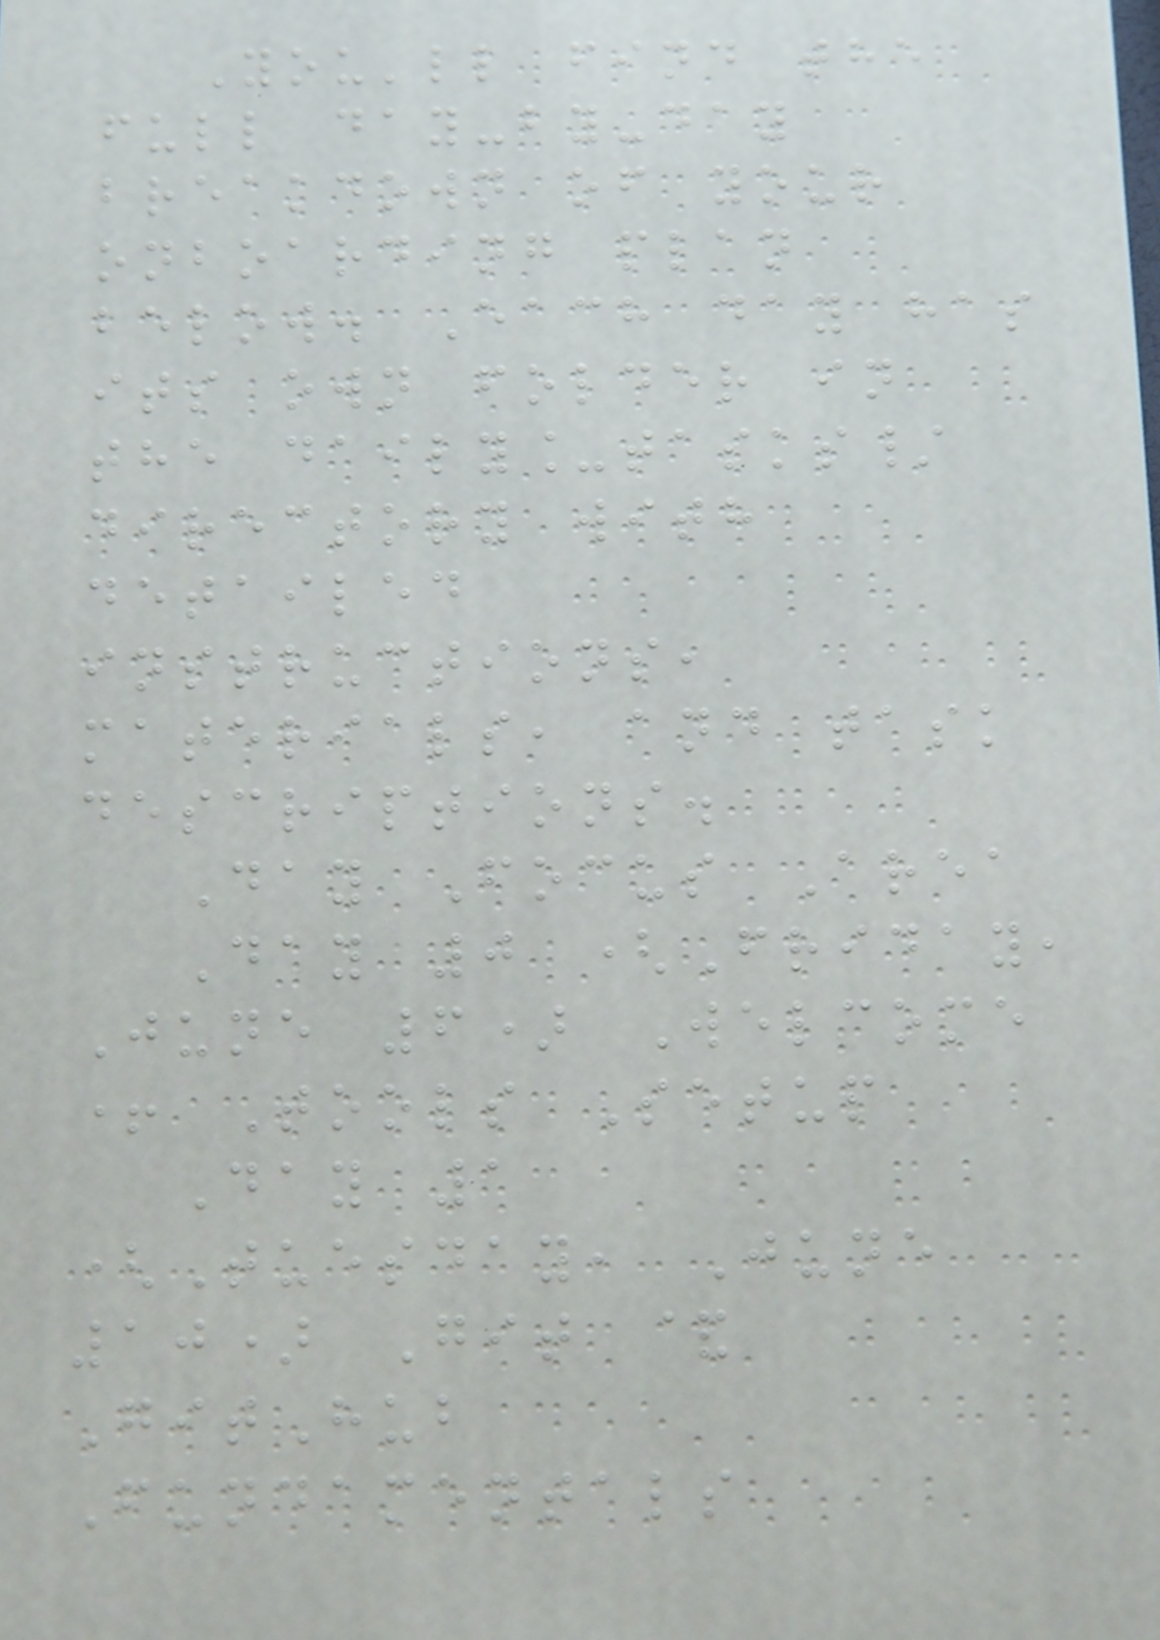You'll find the
full day-by-day
breakdown of your
onboarding plan
below. Each day has
its own folder in
the daily_tasks/
directory with
detailed
instructions,
materials, and task
descriptions.
Day Focus Area
Day 0 (Friday,
June 6) Welcome
+ Tools Setup
Day 1
(Tuesday, June
10) Git &
GitHub
Fundamentals
